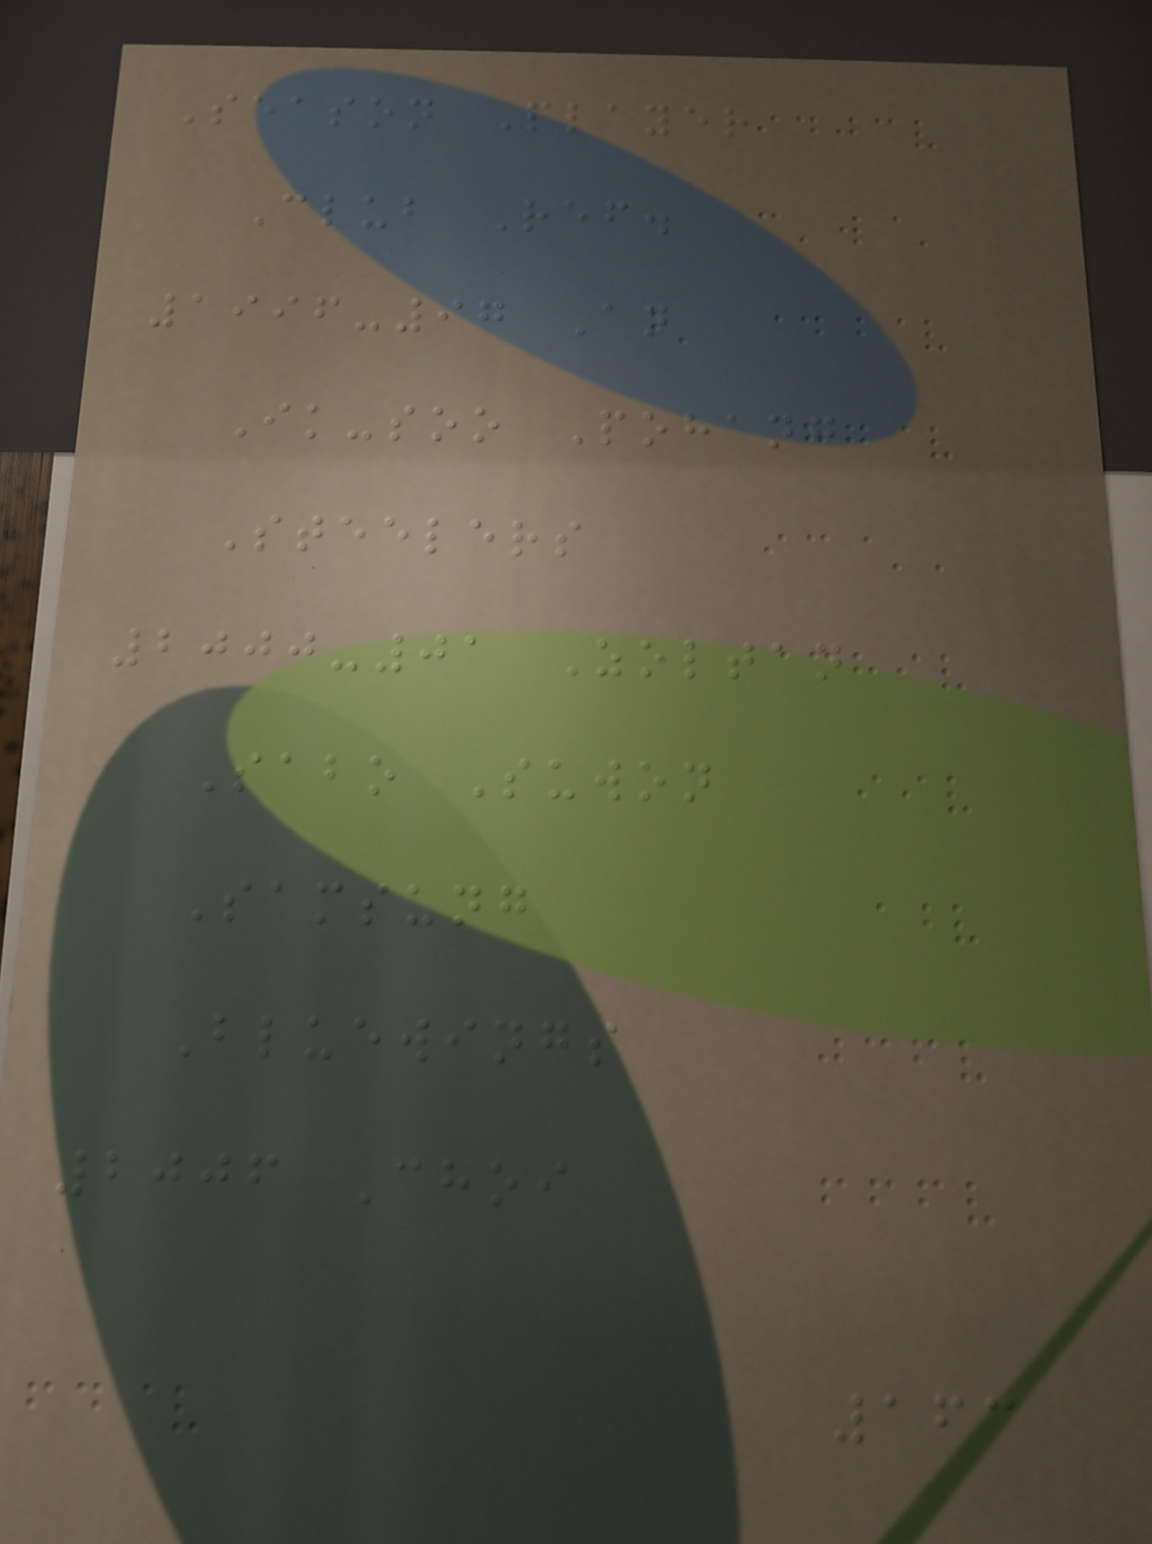Season Player
Club Ref.
1996-97 An
Ik-soo Pohang
Steelers
2000-01 Zoltan
Sabo Suwon
Samsung
Bluewings
2006 Choi
163
